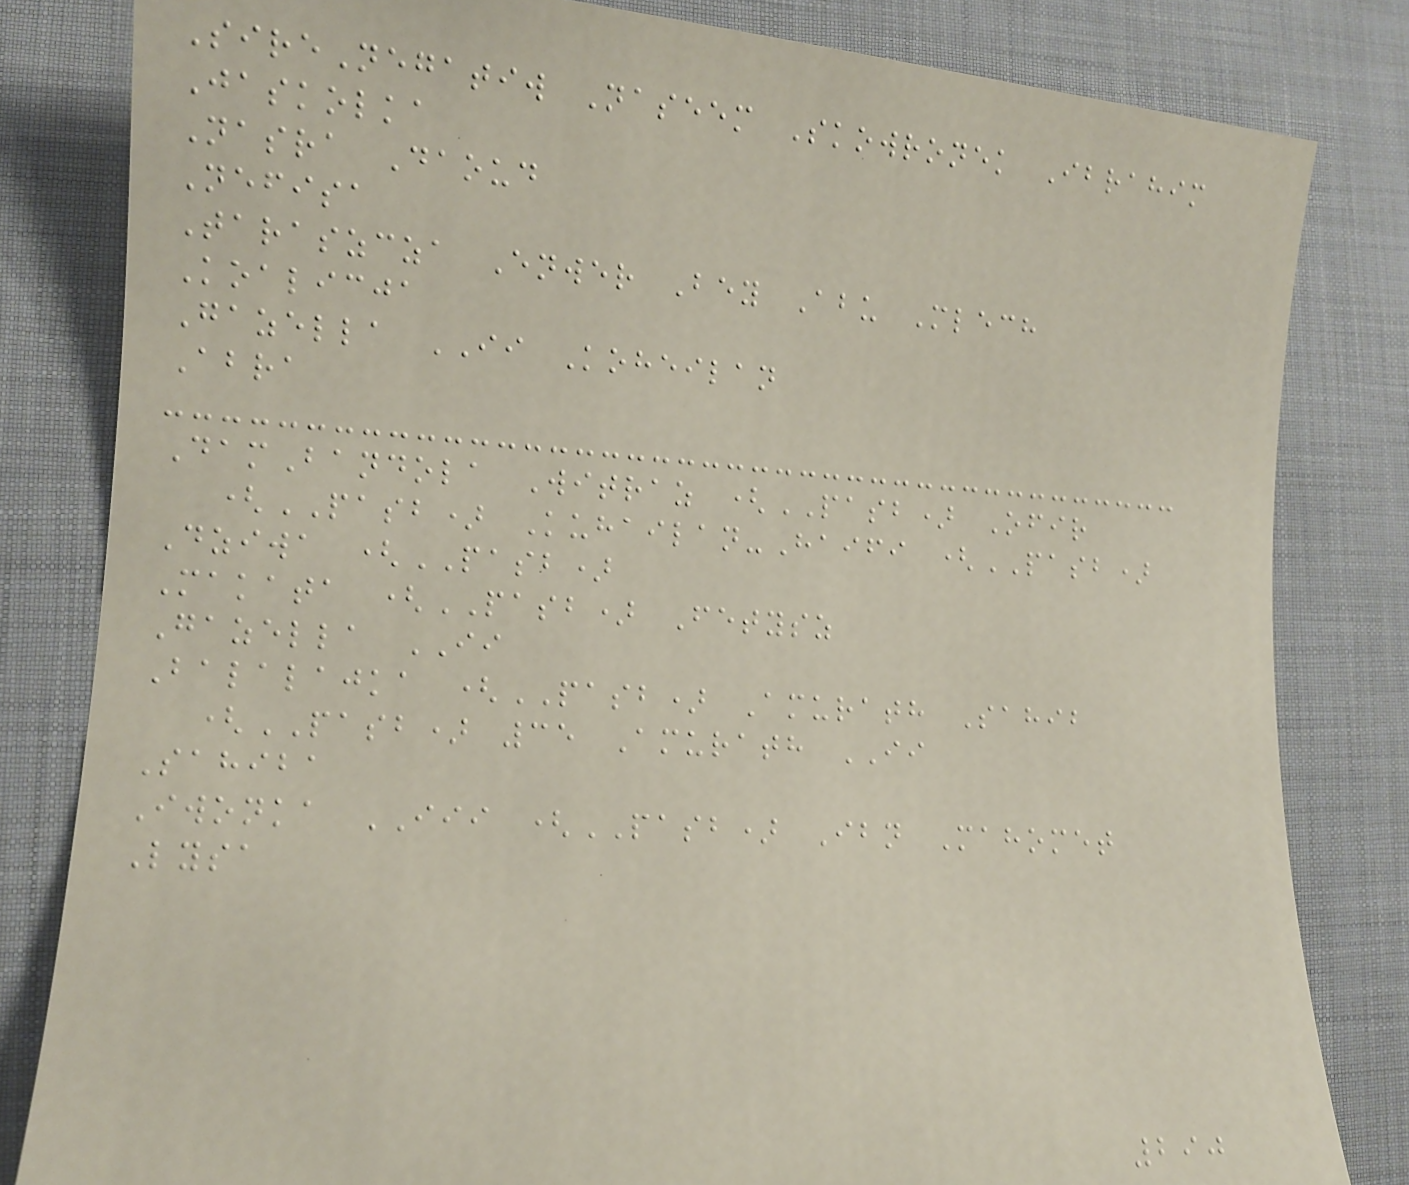SireNegatiw Naseem Skowronek Ibrahim
Jaskolka
Nasra Daoud
Nefisa
Taraszcza Enwer Bey Abu Mlech
Koalicja
Gazella II Koheilan
Abra
DamBandola Witraz (PASB) Ofir
(PASB) Kuhailan-Haifi (PASB)
Dziwa (PASB)
Makata (PASB) Fetysz
Gazella II
Balalajka (PASB) Amurath Sahib
(PASB) 35 Amurath II
Sahiba
Iwonka III (PASB) Ibn Mahomet
Lysa
290
